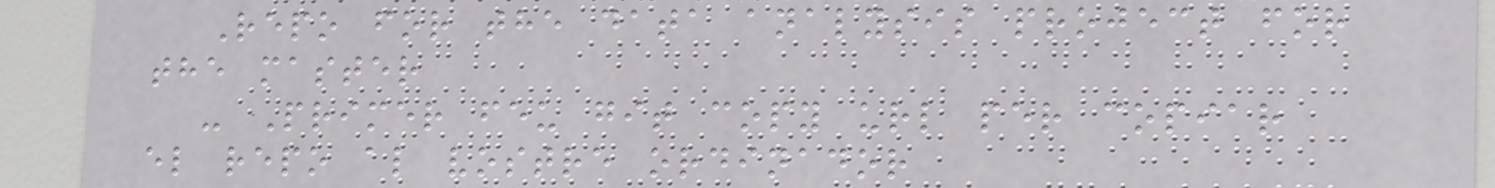Repo for the data analysis project for
the master
- Primer feu git copy url per copiar
el repo al vostre ordinador
